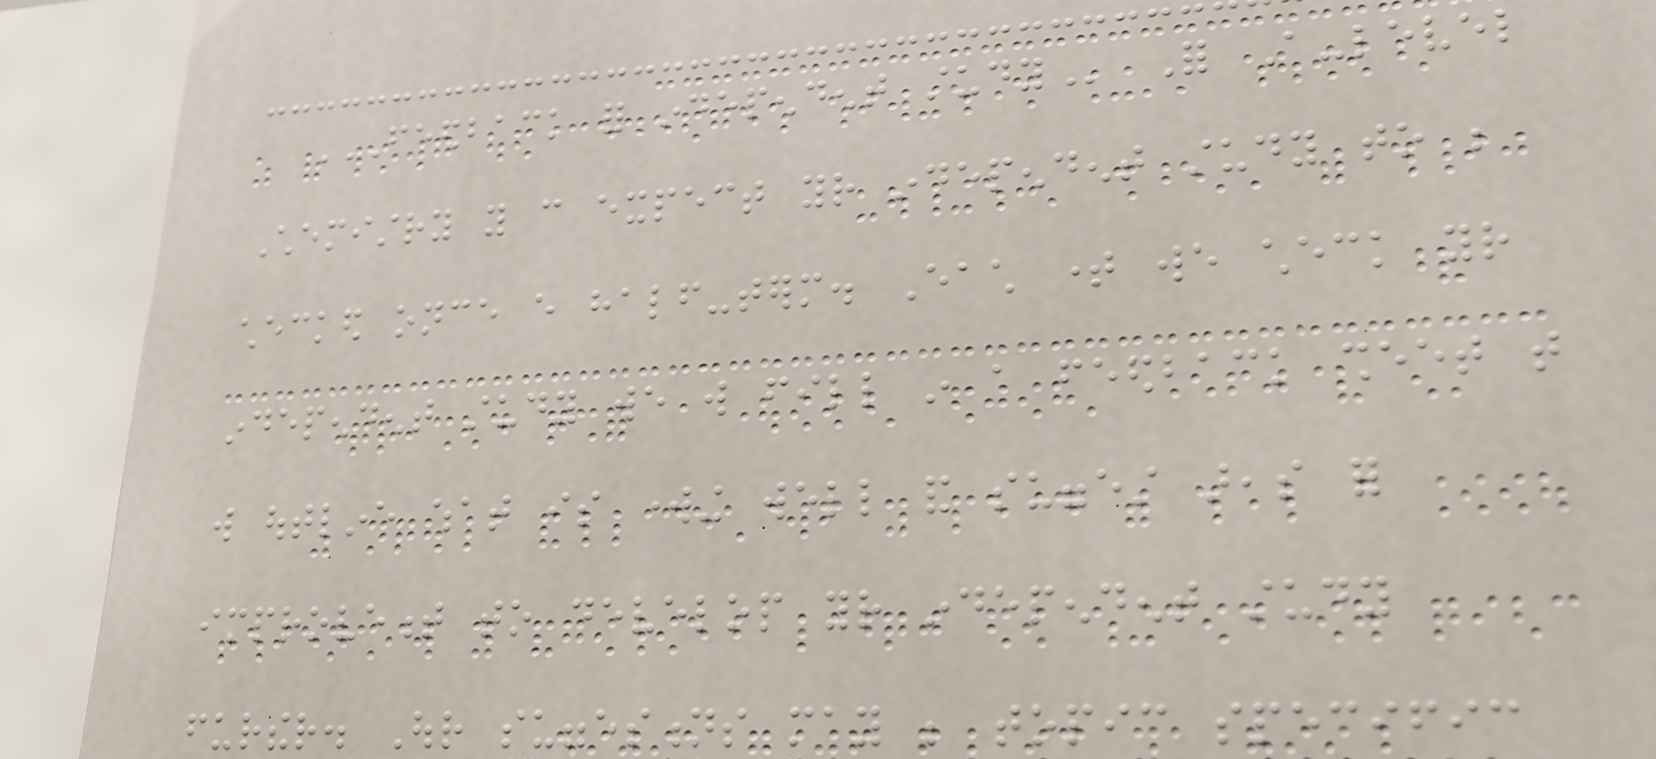FEEDBACK FOR INDEPENDENT STUDY For A-level
Chemistry you can expect your independent study to be
checked once every half-term. Each time we check your
independent study we will fill in a feedback sheet that
will outline what is working well and suggest areas for
improvement to develop your independent study
further. Our suggestions may be topic specific
